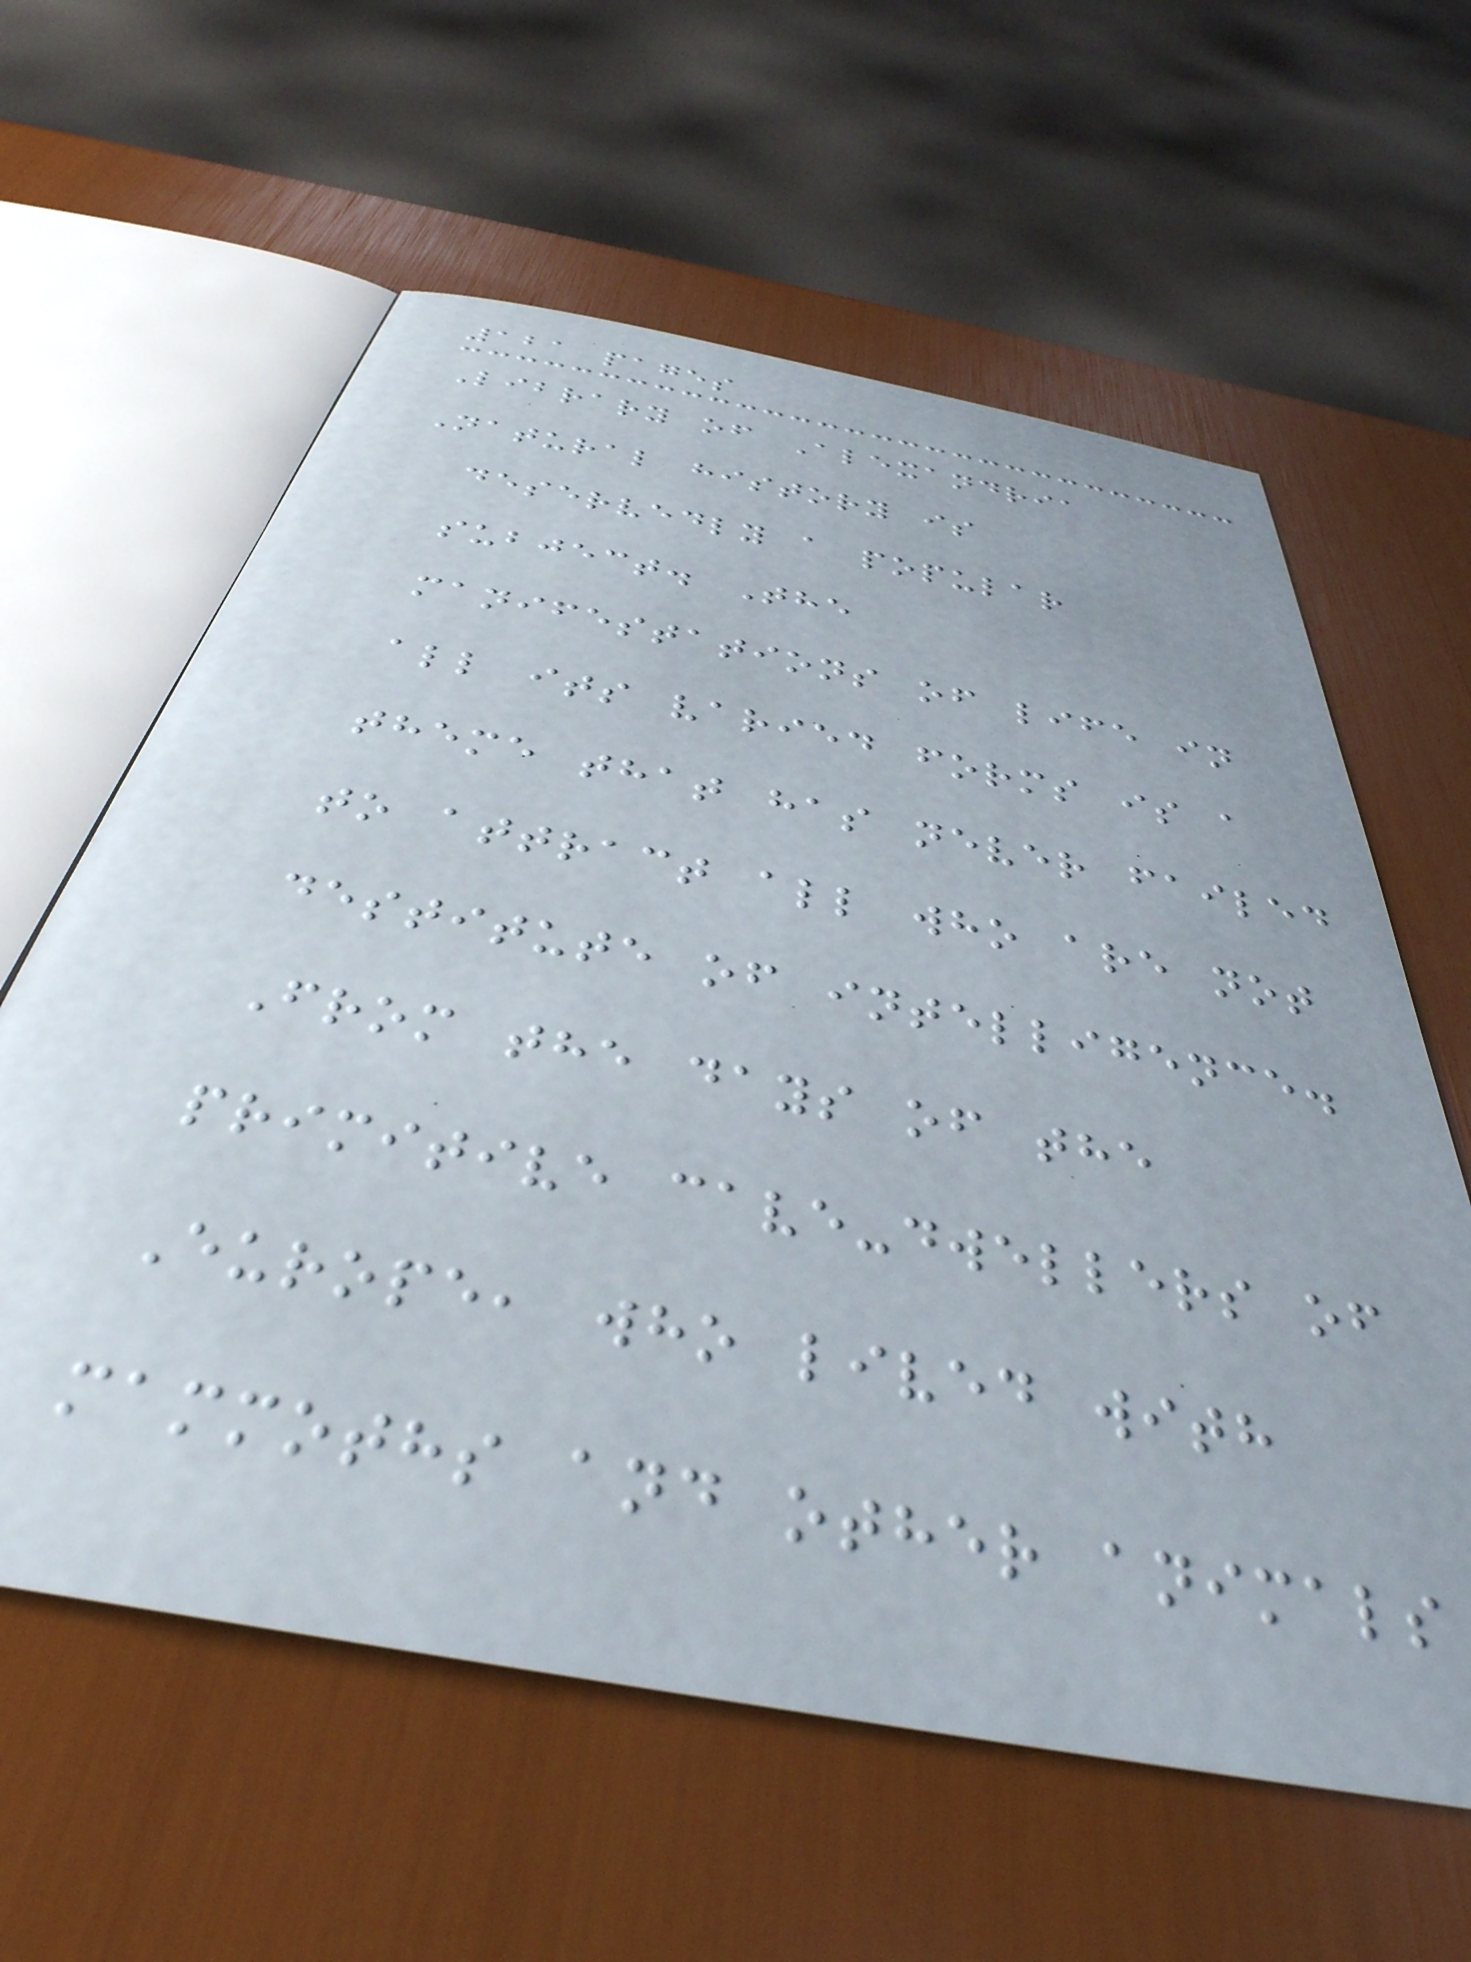121 pages
Library of Alexandria
Natural history is
deservedly a popular
subject. The
manifestations of life in
all its varied forms is a
theme that has never failed
to attract all who are not
destitute of intelligence.
From the days of the
primitive cave-dwellers of
Europe, who lived with
mammoths and other animals
